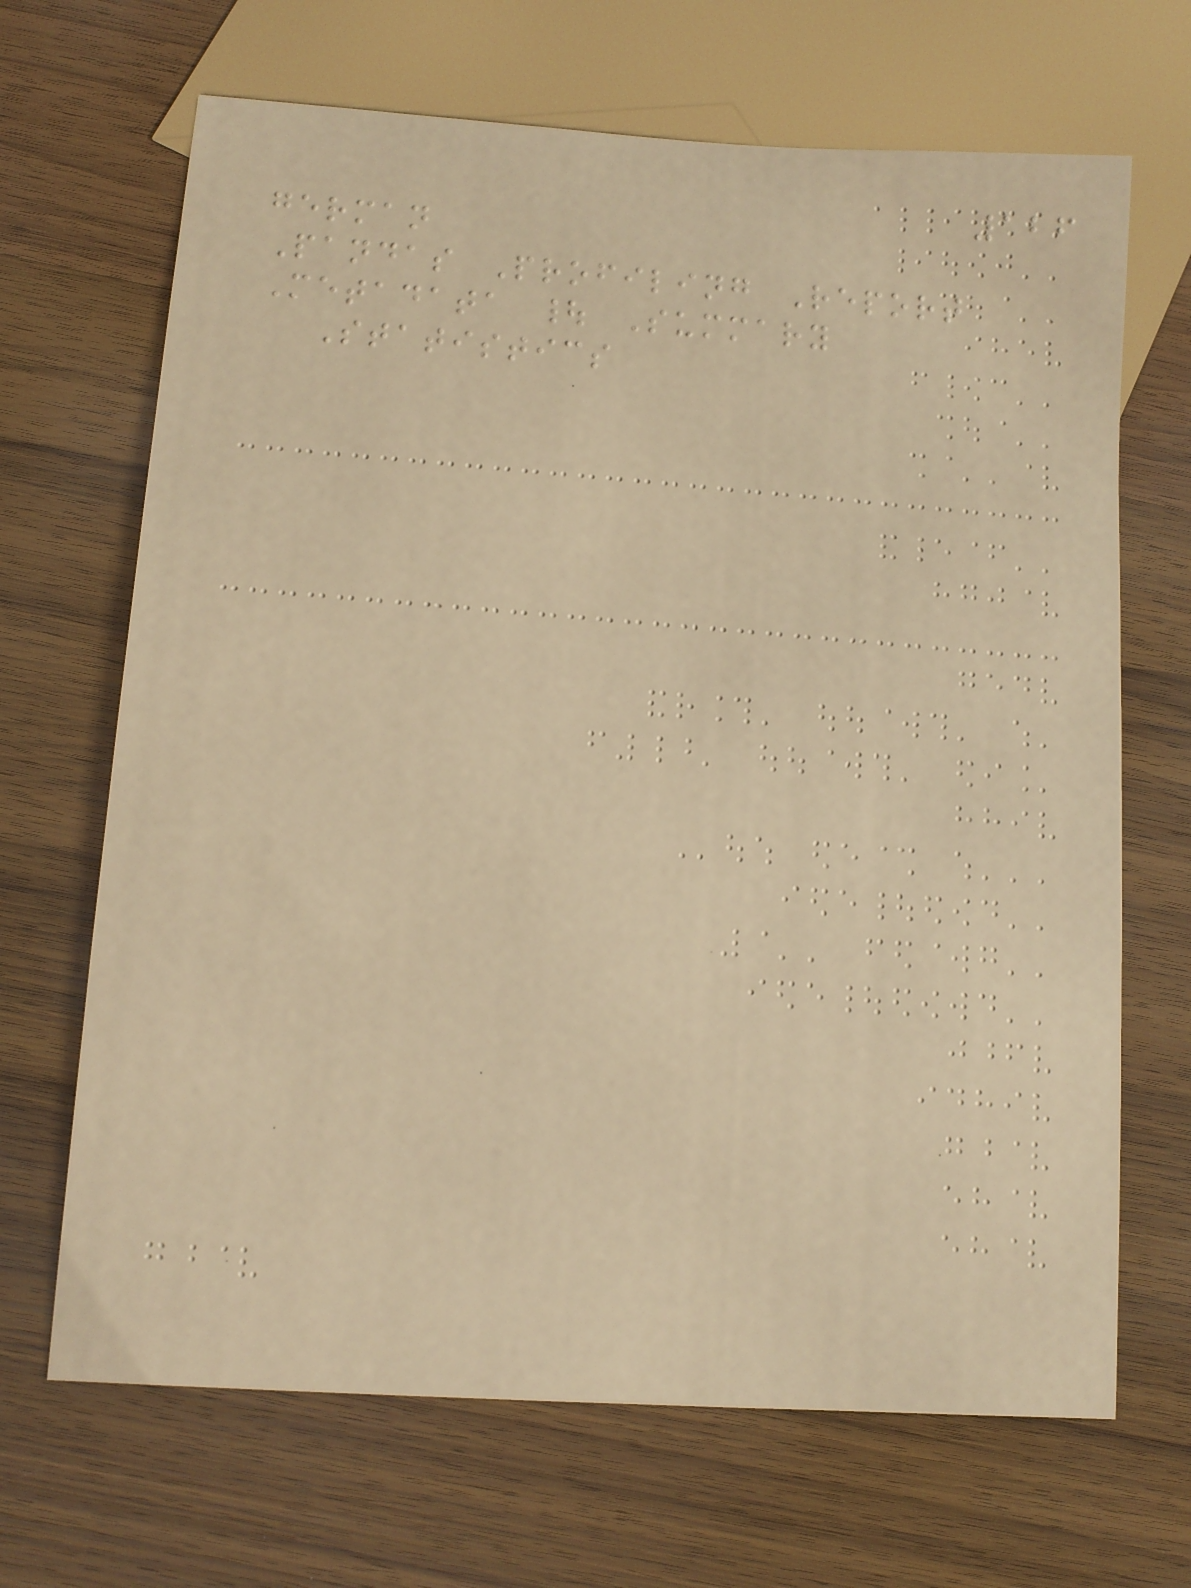126
german
Pandas Profiling Report
Metadata | Summary
Statistics
